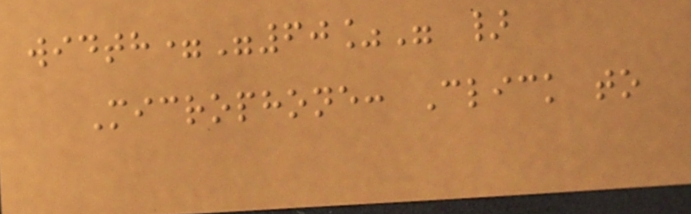width="60%" }
Microphone: Click to
